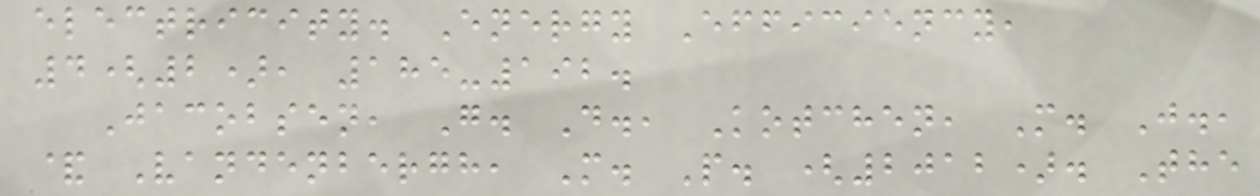electricity. Energy Efficiency,
4(2), 185-192.
Jacobsen, G. D., Kotchen, M. J.,
& Vandenbergh, M. P. (2012). The
